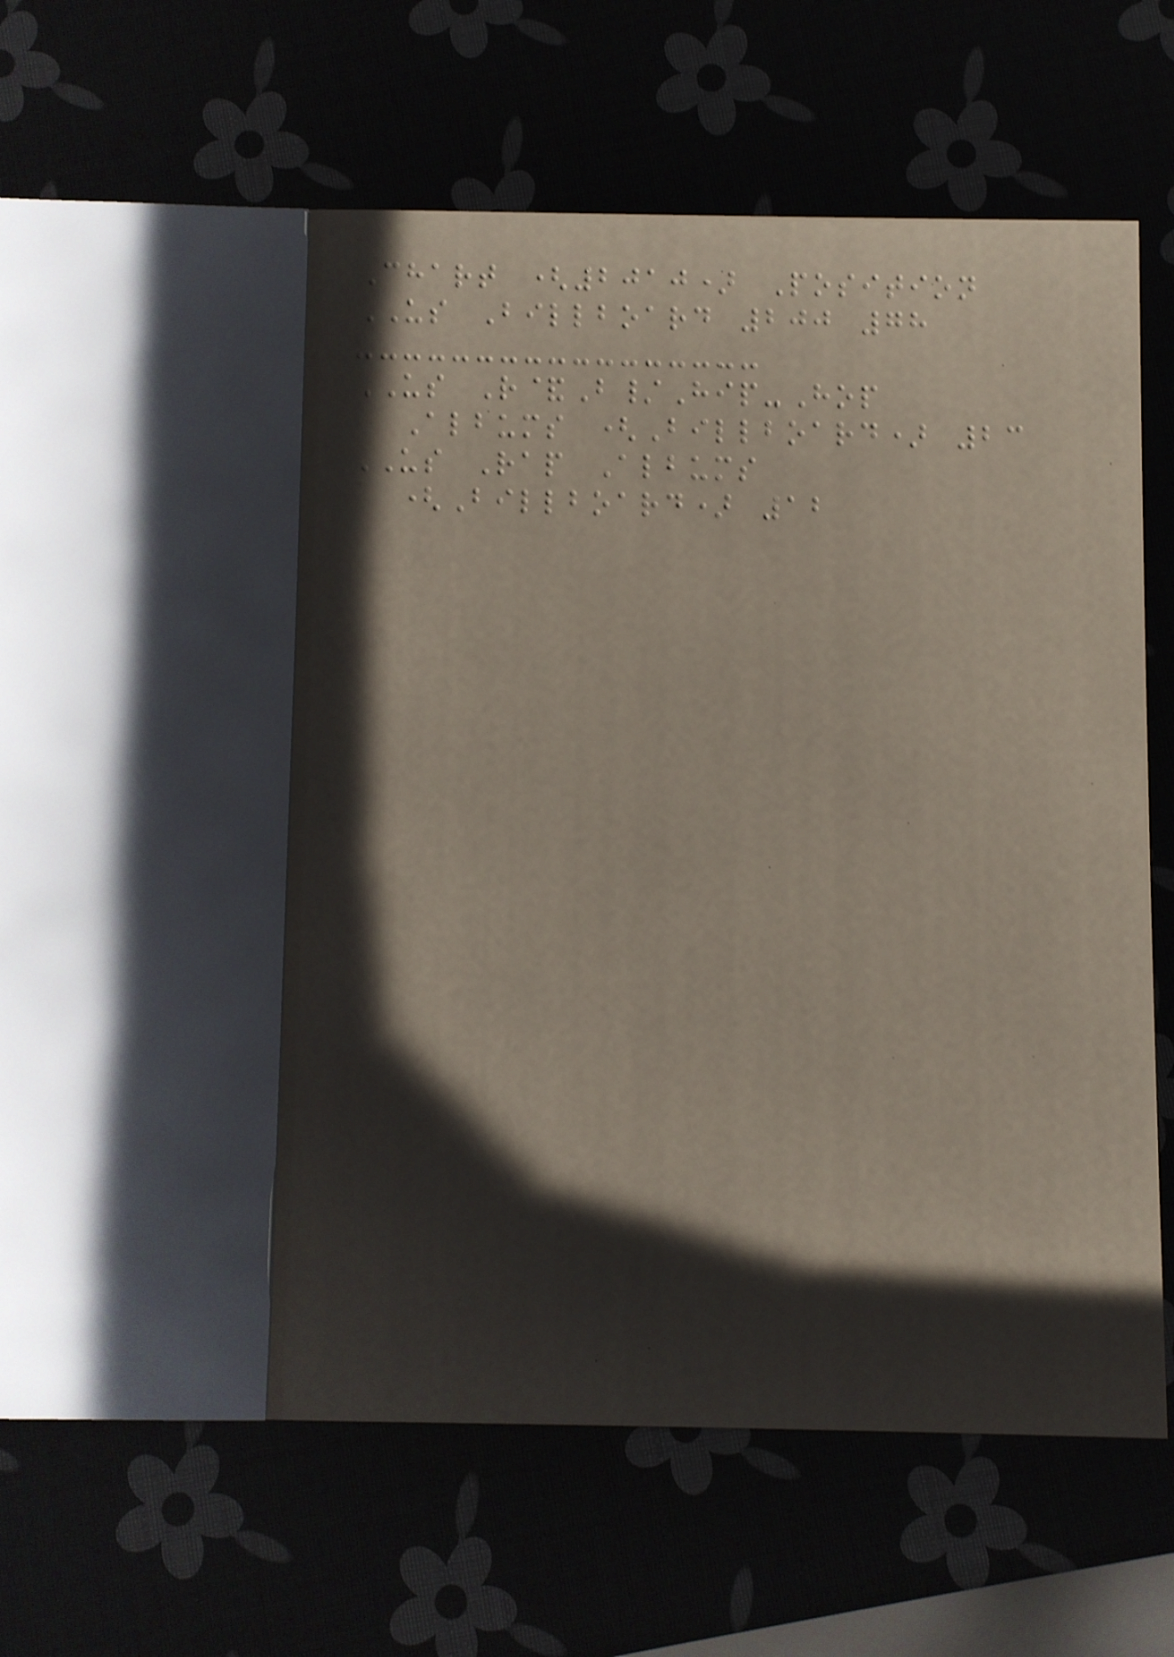Chart (2010) Position
US Billboard 200 78
US R&B/Hip-Hop
Albums (Billboard) 23
US Rap Albums
(Billboard) 12
